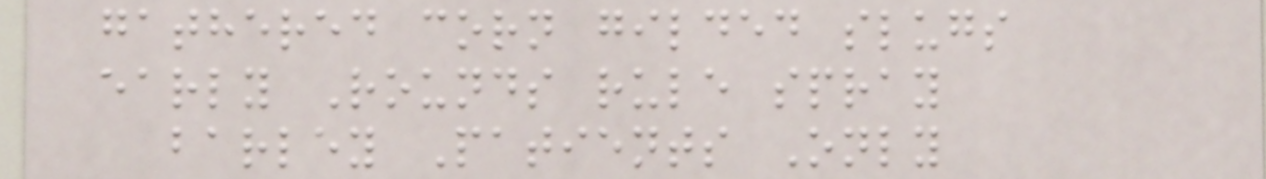gathered corn gilded slugs
early Rounds rule spray
barley Patients Only
